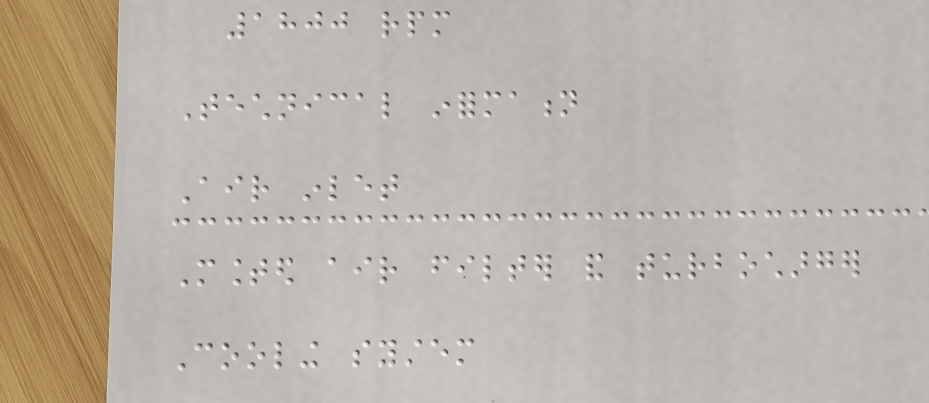1800 rpm
Technical information
Air inlet
Mounted air filter and turbocharger
Cooling system
